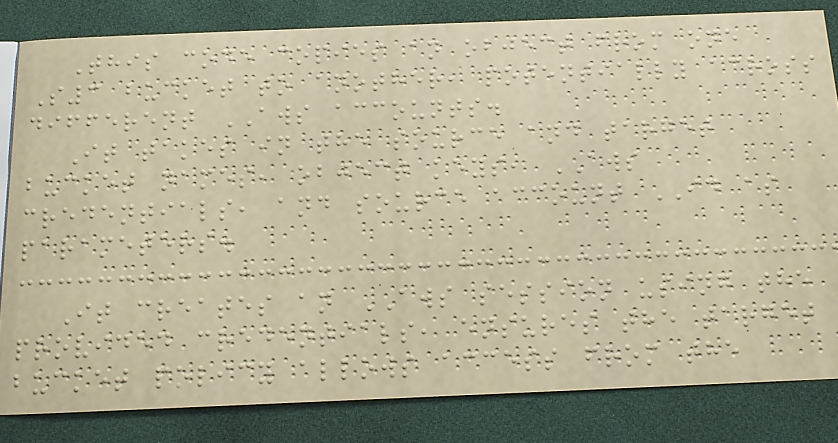This code copies an object from one
S3 bucket to another, potentially across
different AWS accounts.
It takes in the source and target
bucket names, object keys, AWS
credentials, and source account ID as
parameters.
It creates an AWS session using the
provided credentials, ensures the target
bucket policy allows access from the
